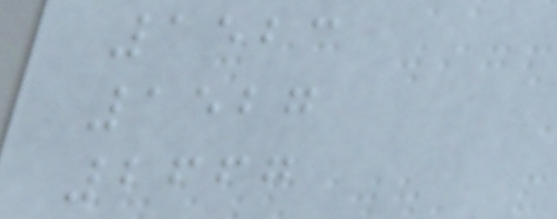1523
1527
2667
